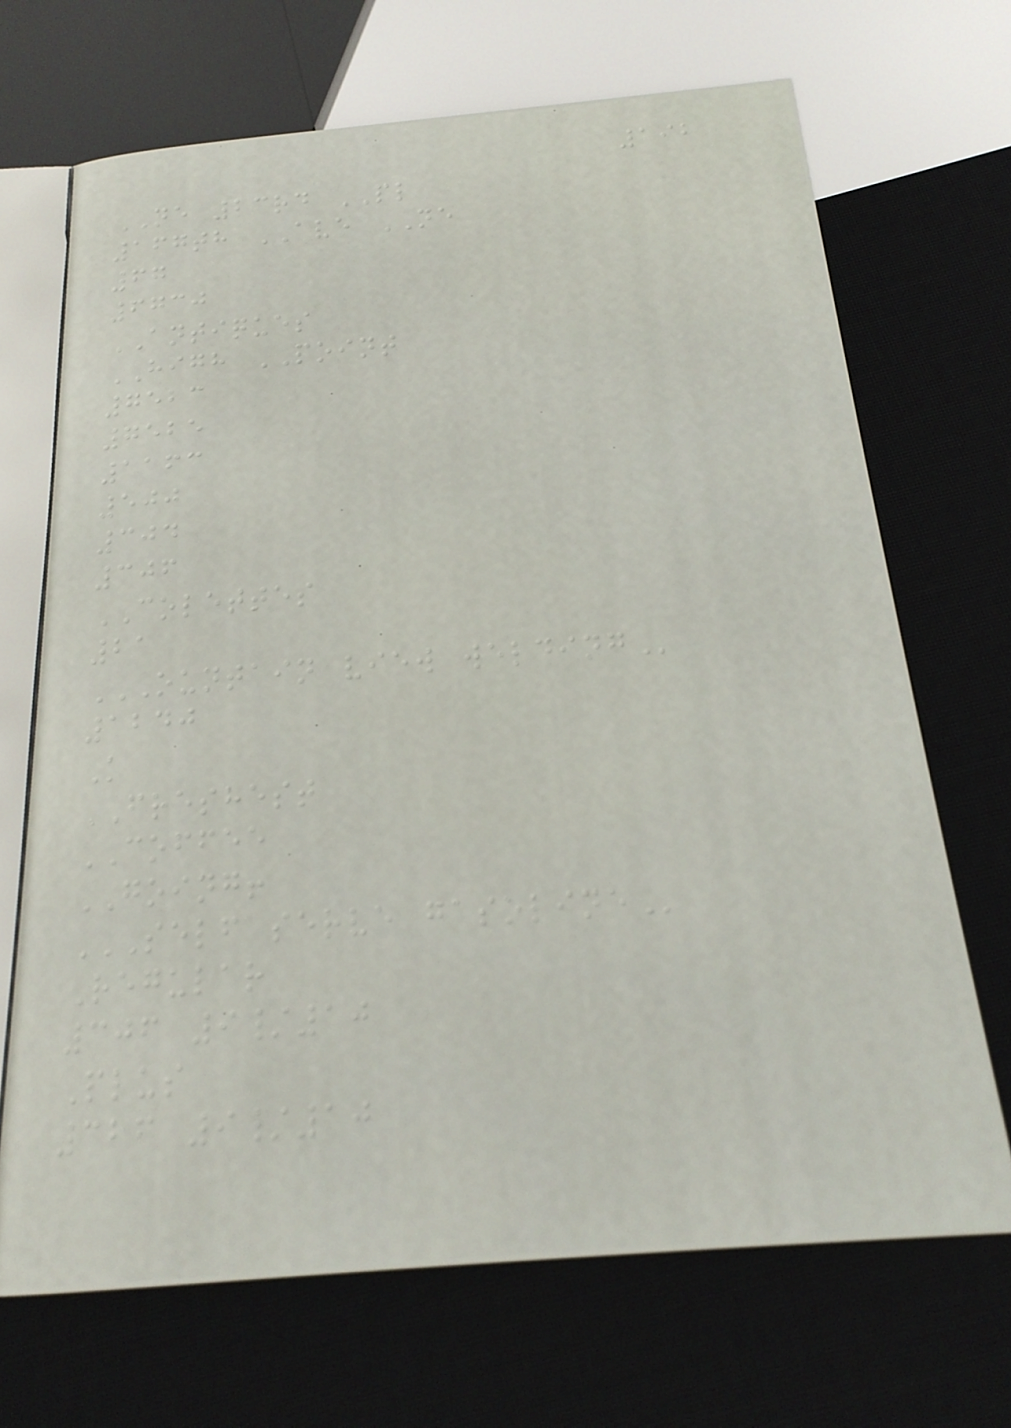192
NE 23rd PL
167th AVE NE
67
6730
ANTIQUES
HIGH POINT
7523
7525
1163
500
304
306
COLETTES
21
OUNTAIN VIEW WELDING
1240
K
FRESHEST
COFFEE
GOING!
SELF SERVE GASOLINE
Regular
306 9/10
Plus
326 9/10
